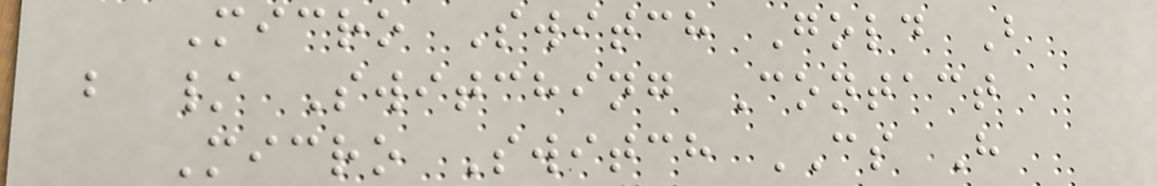Micro Switch Gold B
b / Switching Contact
Micro Switch CS H
